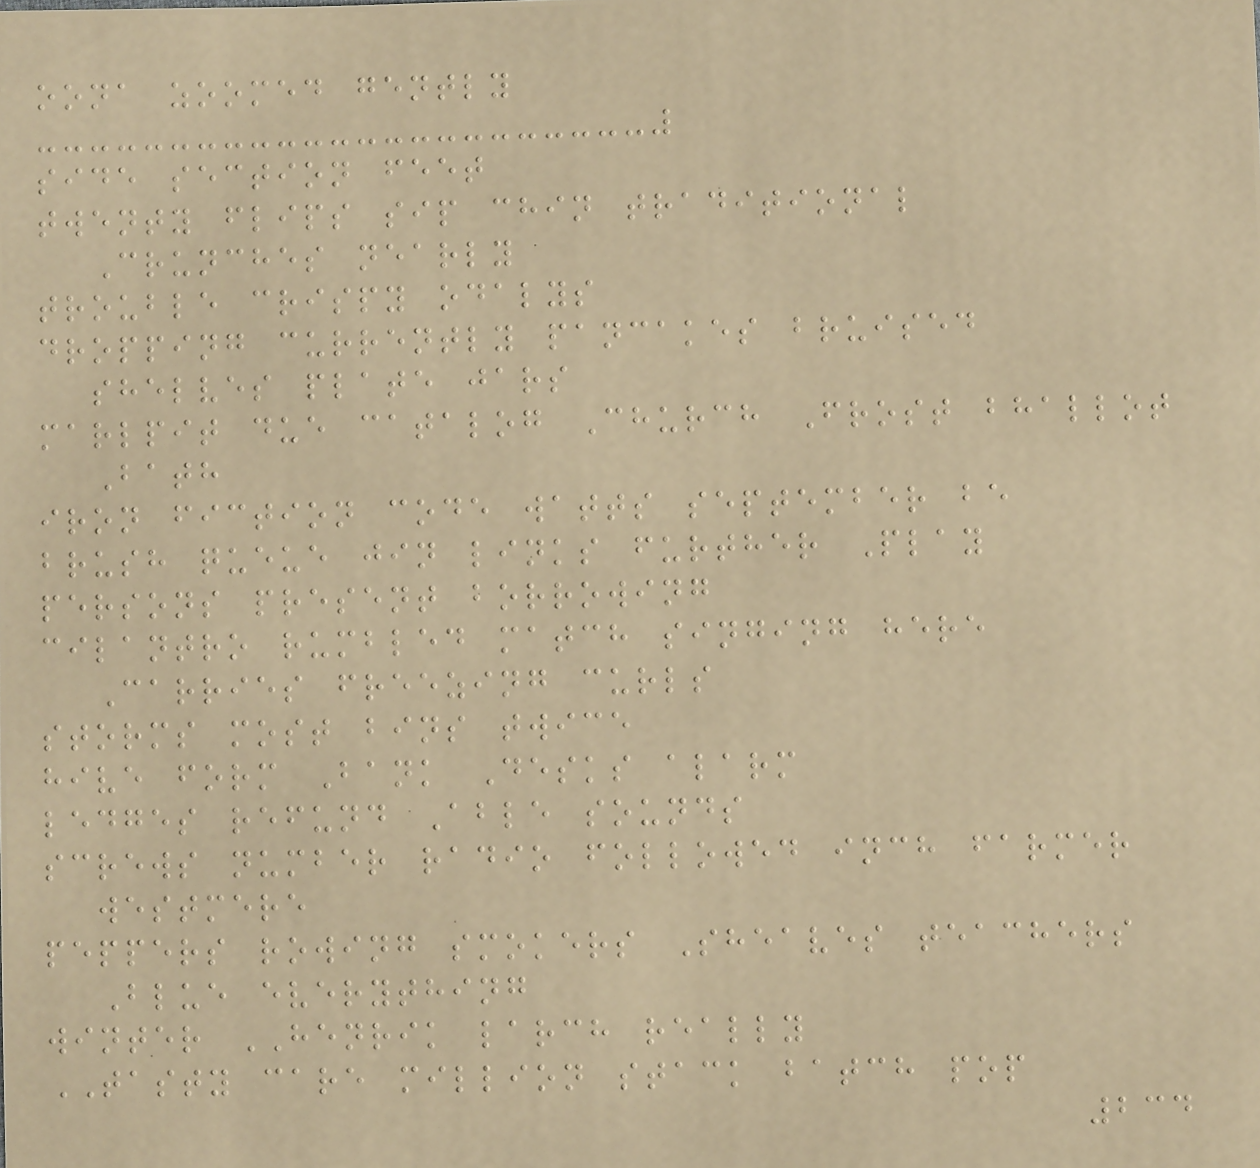oona zoomed gently
side section feet
twenty flips sip chin traditional
Crunches nearly
trouble crispy odalys
dropping currently pancakes bruised
shelves plate jars
marlpit due catalog Church Frost bhallot
Bath
iron fiction code watts september be
brush queue jin links further Play
persons present borrowing
cilantro rumbled match singing here
Carries freezing curls
storms most bins twice
hive form Bank Desks alarm
ledges refund Able sounds
screws number radio followed inch farmer
westmere
peppers rowing smokers Sheaves teachers
Blue everything
winter HENRIK larch really
TASTY care million stack batch pop
234
